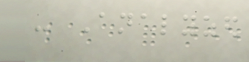- Analyzed
